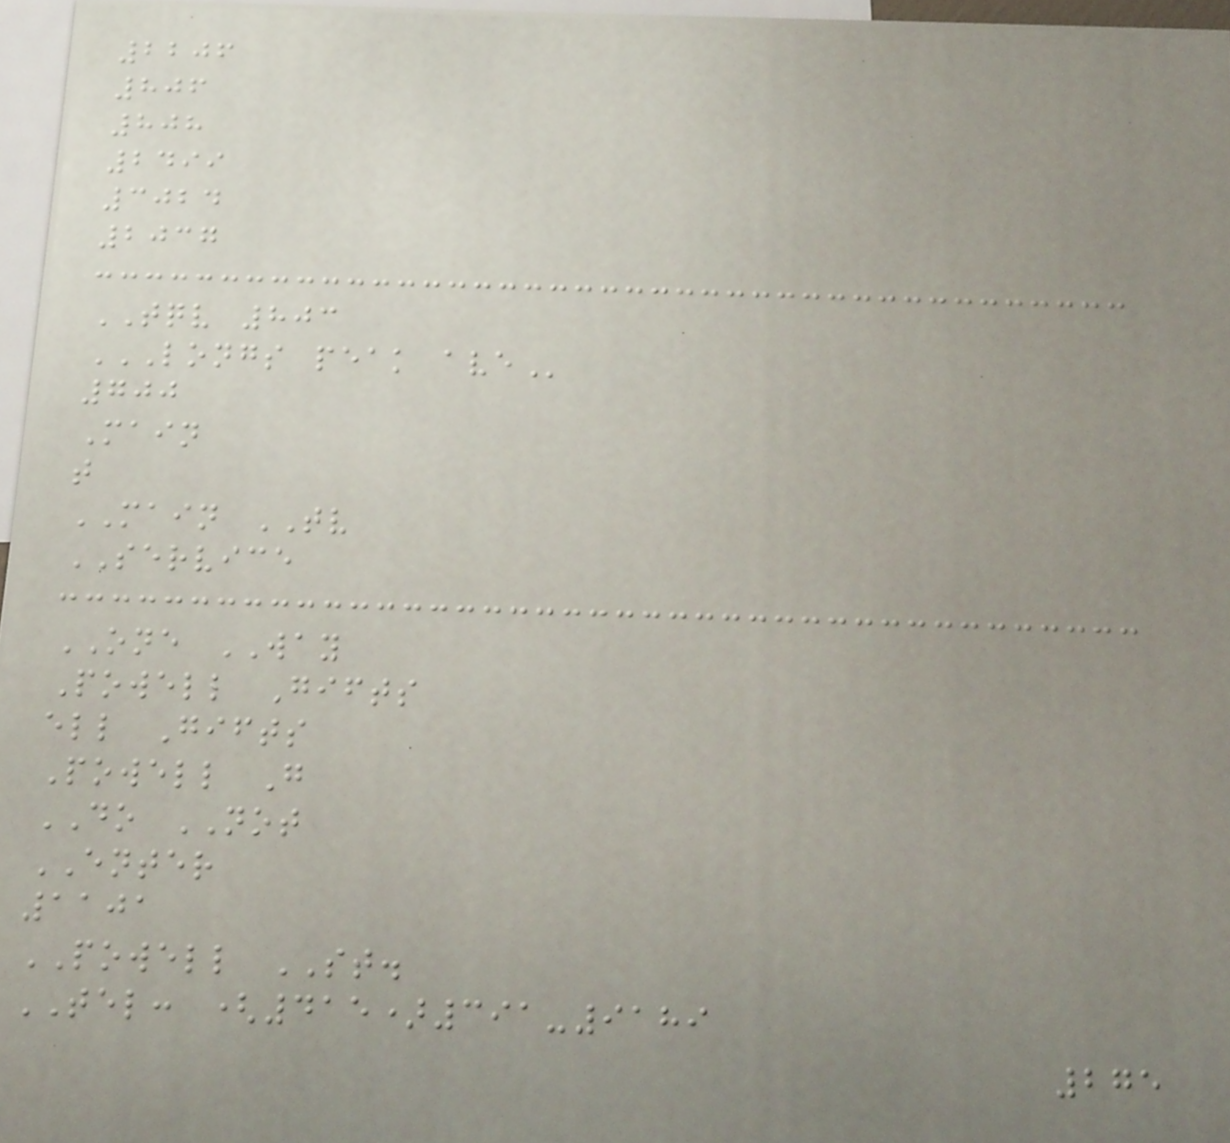2206
806
808
2499
3024
2037
TQV 803
LONGS PEAK AVE
700
Main
t
MAIN TV
SERVICE
ONE WAY
Powell Gifts
ell Gifts
Powell G
DO NOT
ENTER
1101
POWELL ST.
TEL: (415)391-9189
275
